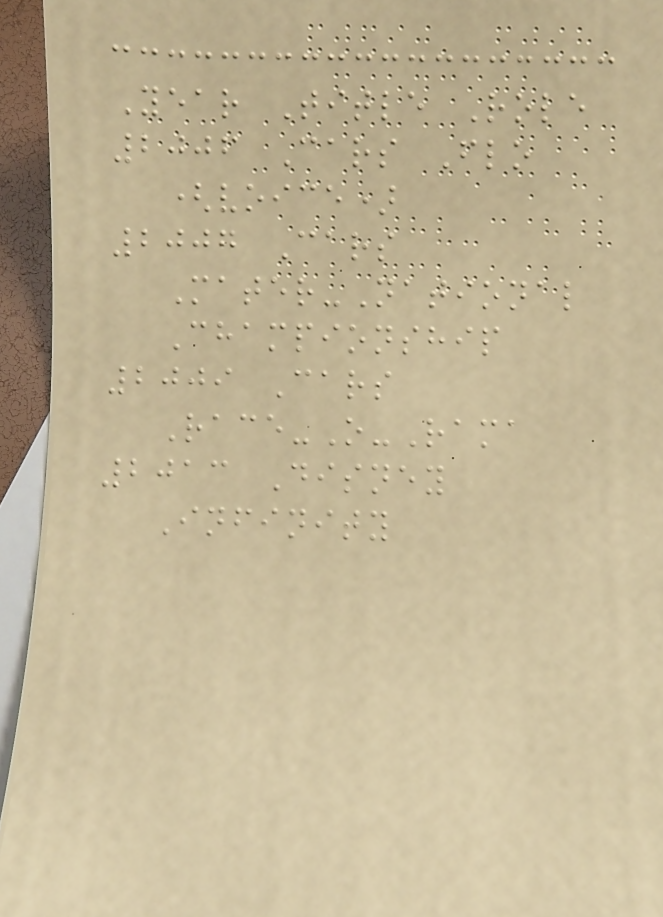Year Title Role
2006 Cars Flo
(voice)
2007 Cars
Mater-National
Championship
2009 Cars
Race-O-Rama
2013 Disney
Infinity
